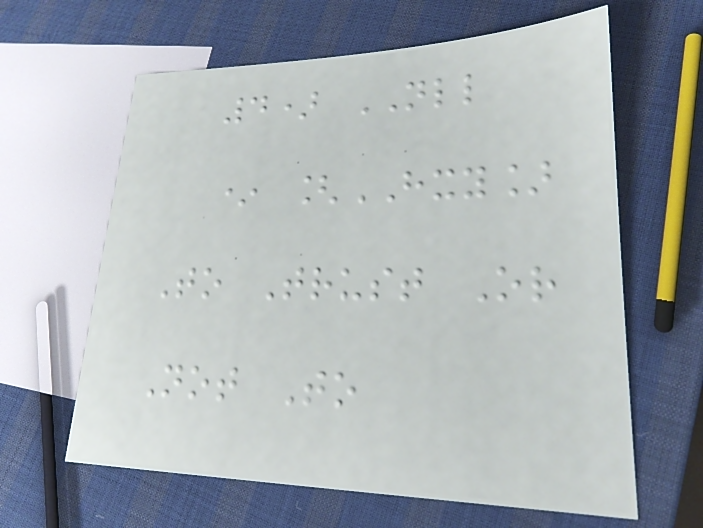4) NLL
* [HXY]
To Trust Or
Not To
